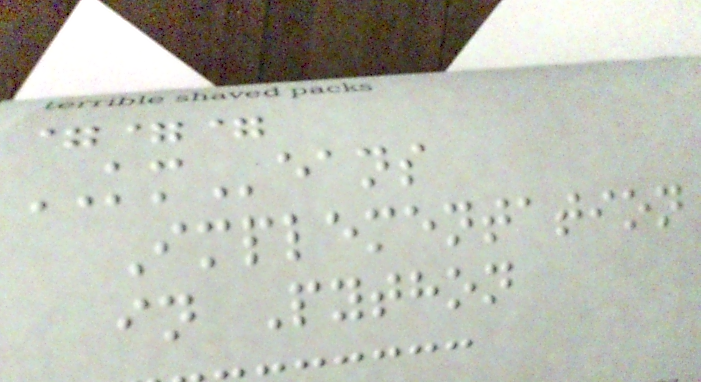===
KMeans
Implementation
in Python
